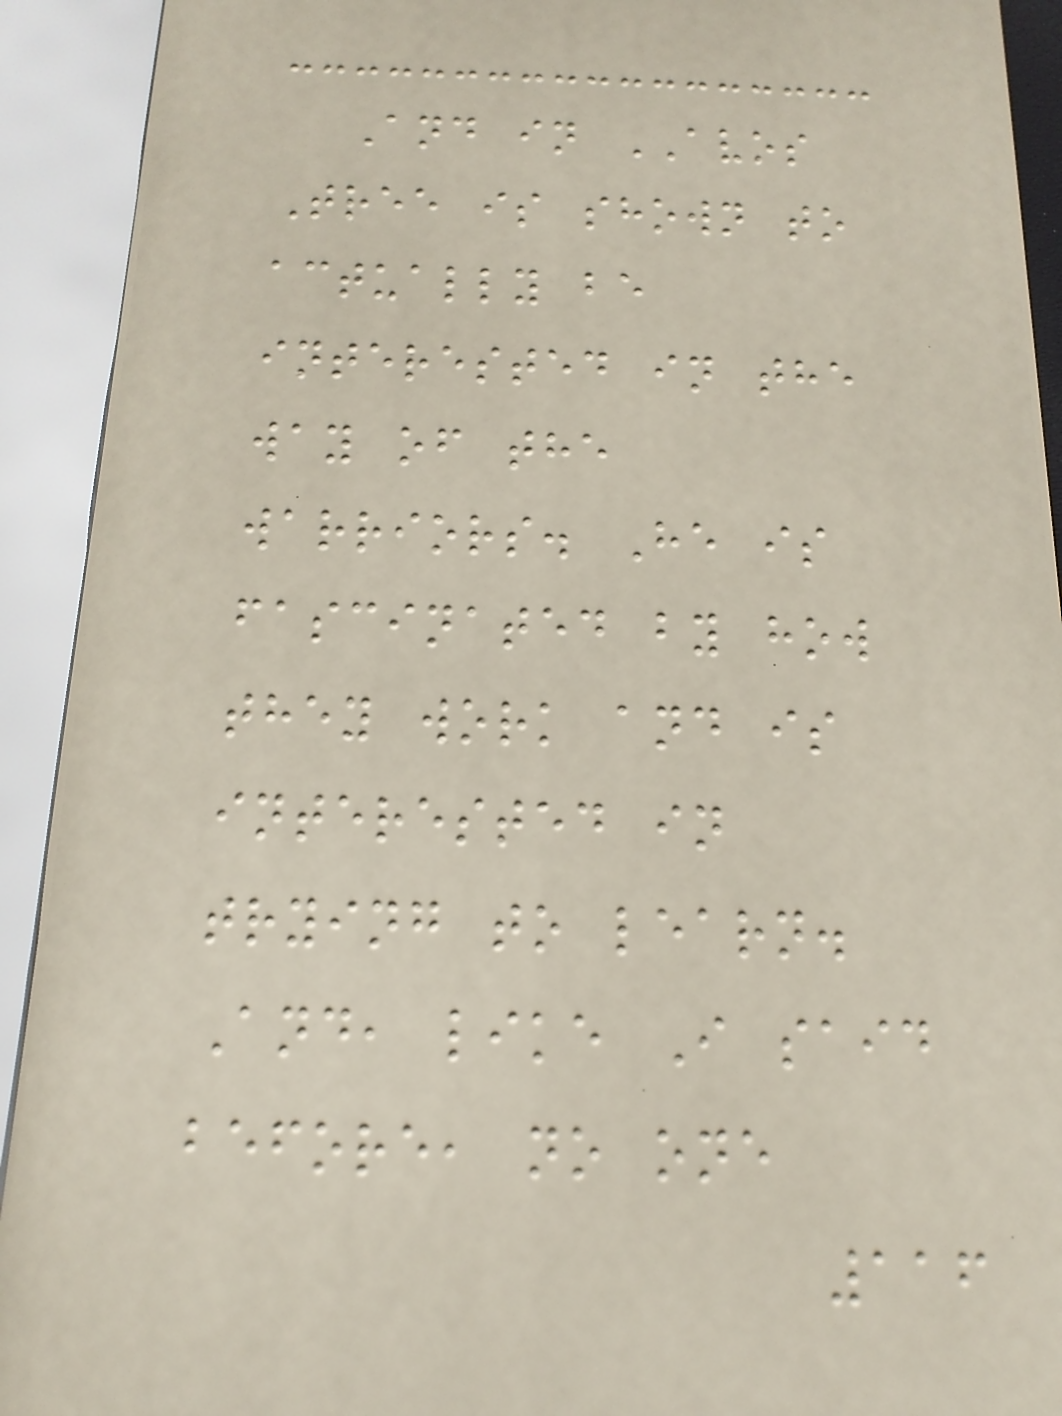And in AVOS
Tree is shown to
actually be
interested in the
way of the
warriors. He is
fascinated by how
they work and is
interested in
trying to learn.
And, like I said
before, no one
116
